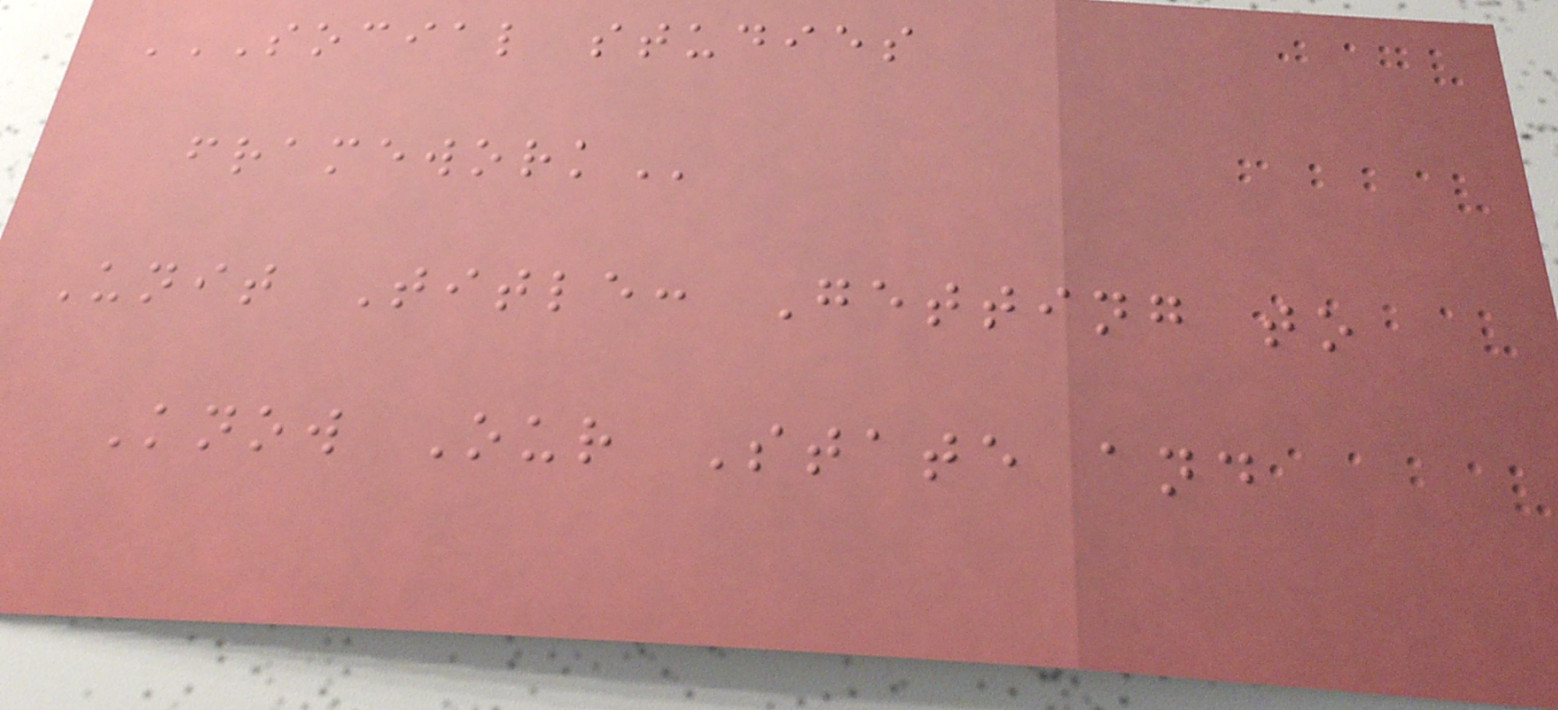SOCIAL STUDIES
FRAMEWORK
Unit Title: Getting to
Know Our State and
